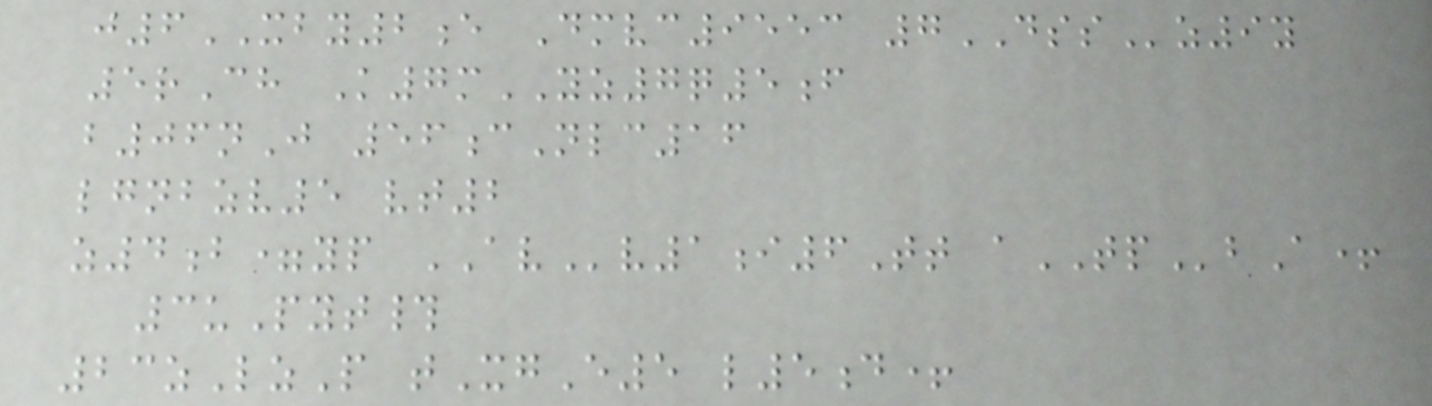j6XBY2e Dmvc9553 7DSSz9y
5rCh K7mYZ7q5f
b06nJ 56cNlc16
lgnbzv5 vt2
z4b=yp AVv1i6Tt aTPbA+
3uPyt#
23zLzP tXgE5 l5d+
